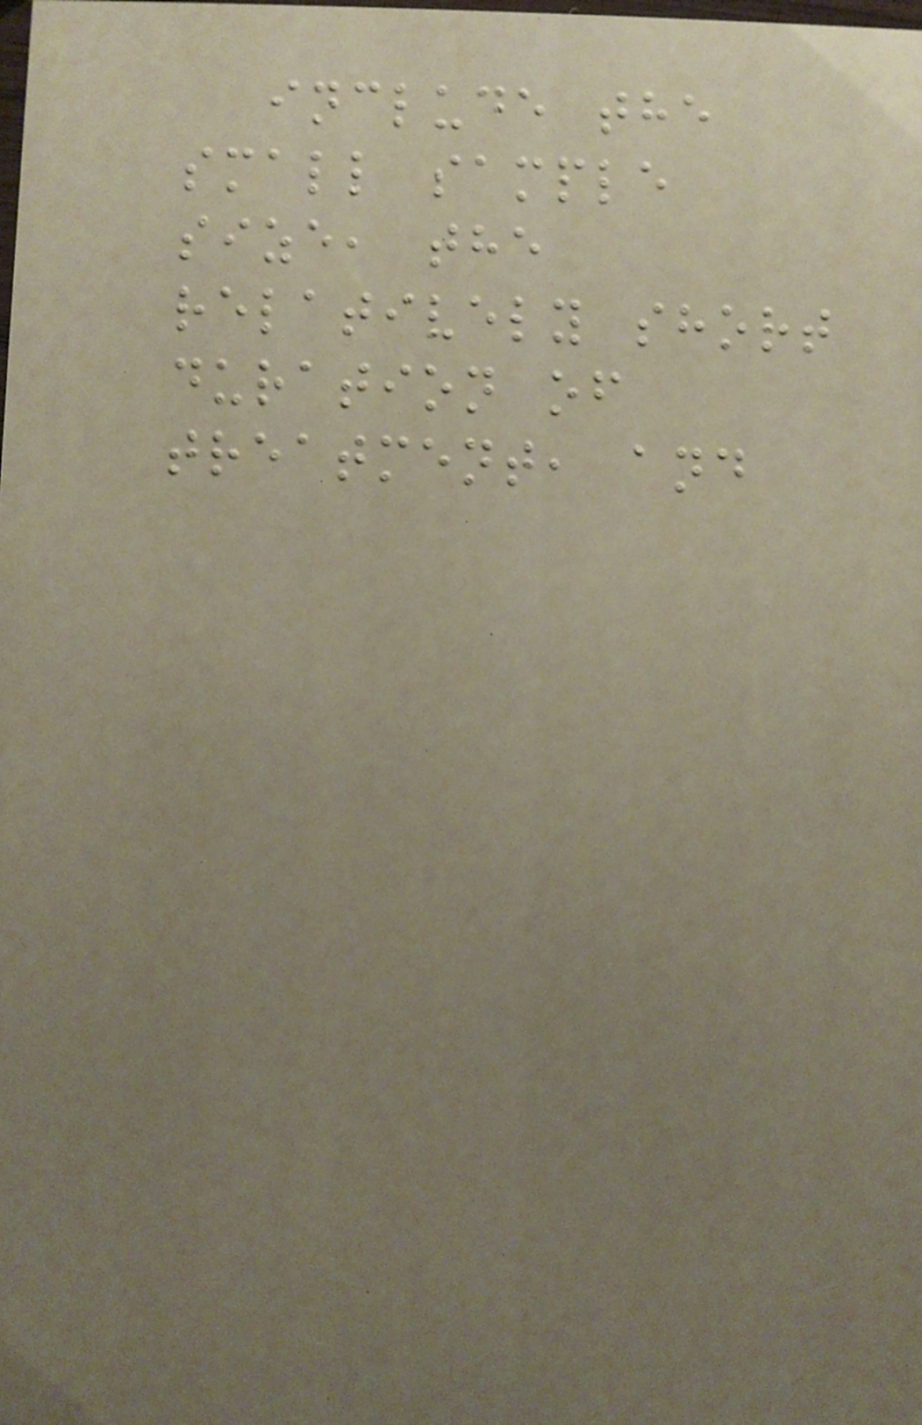include the
small sample
size, the
relatively short
duration of
treatment, and
